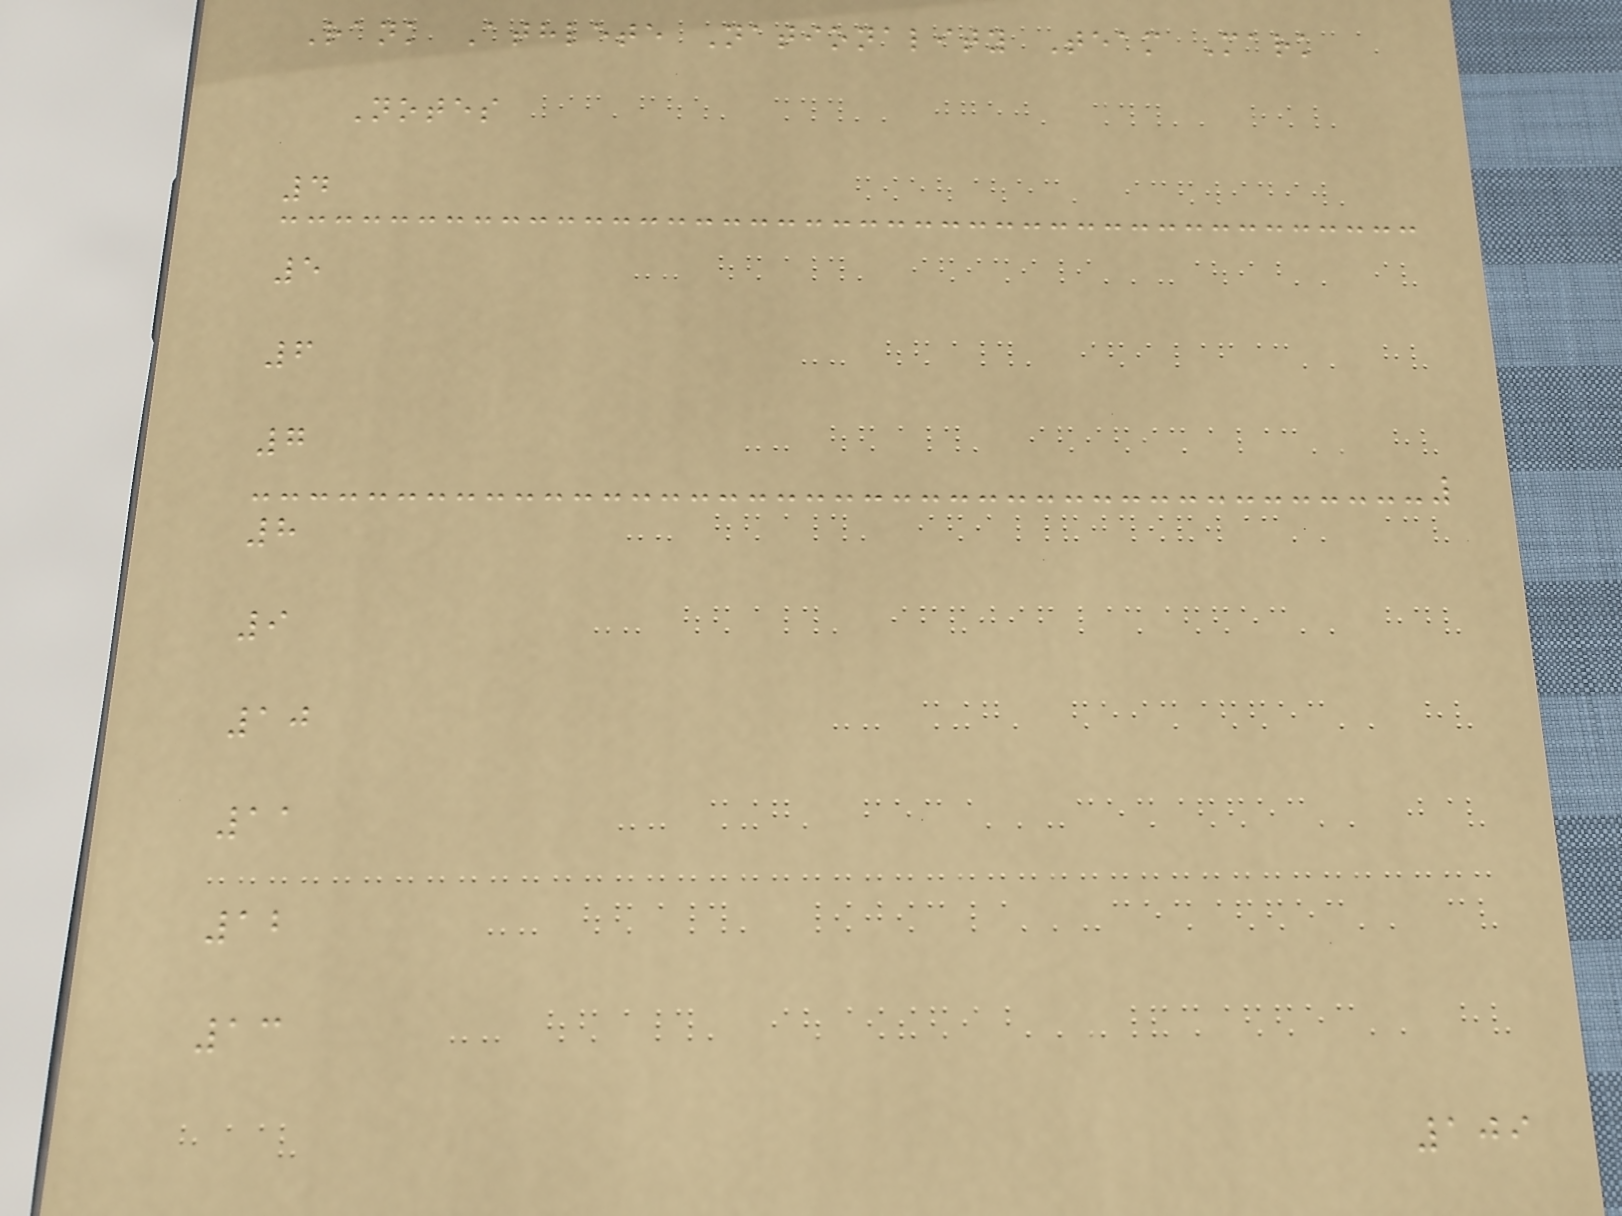Rank Athlete Nationality Team Mark
Notes
4
5
6
7
8
9
10
11
12
13
109
